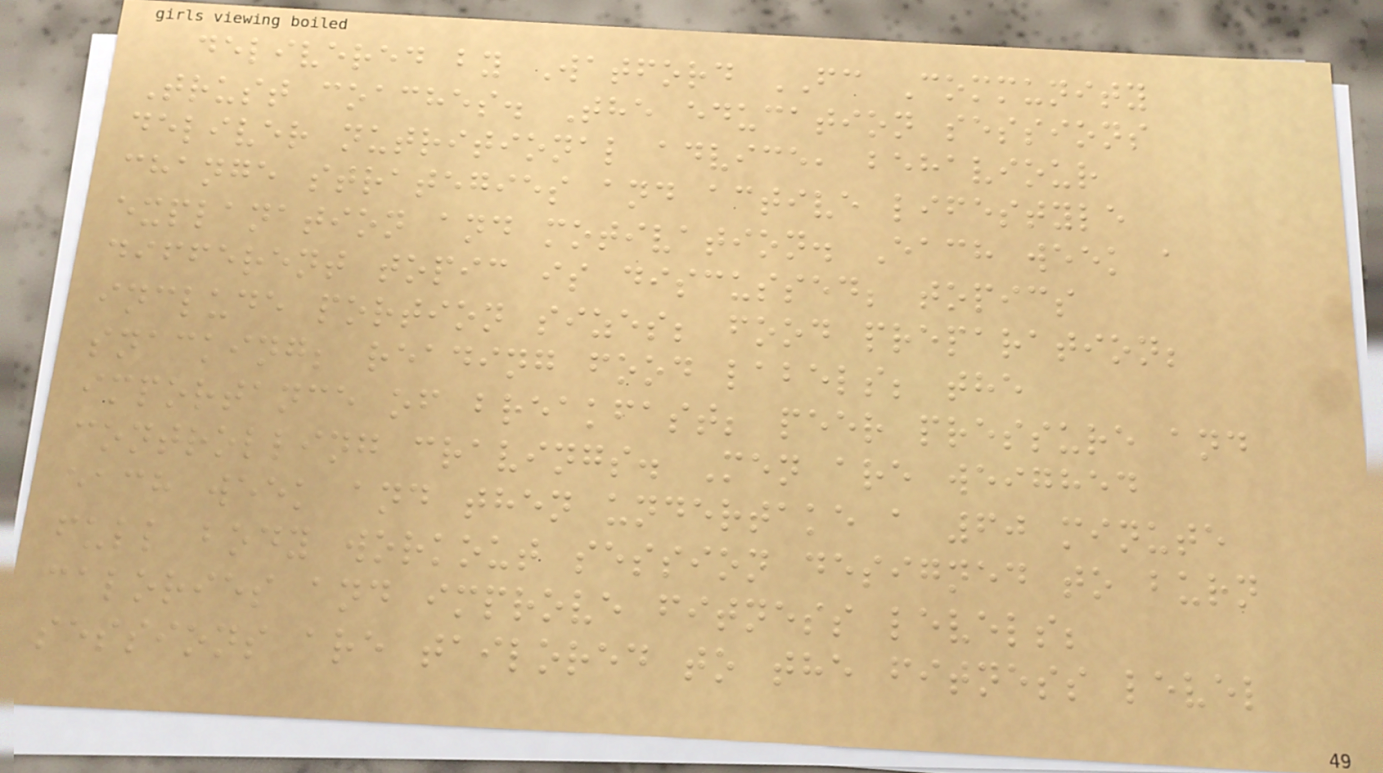delivered by Watford FC Community
Trust coaches. The education sessions
deliver nutritional advice, behaviour
change strategies and active lifestyle
explanation and motivation. Each week a
different topic is discussed; topics
include portion sizes; food preparation;
snacking; reading food labels; the
importance of breakfast; peer pressure and
controlling cravings. Men are weighed
each week and then undertake a 60 minute
full body workout session designed to burn
calories and improve fitness levels;
sessions are tailored to the fitness level
